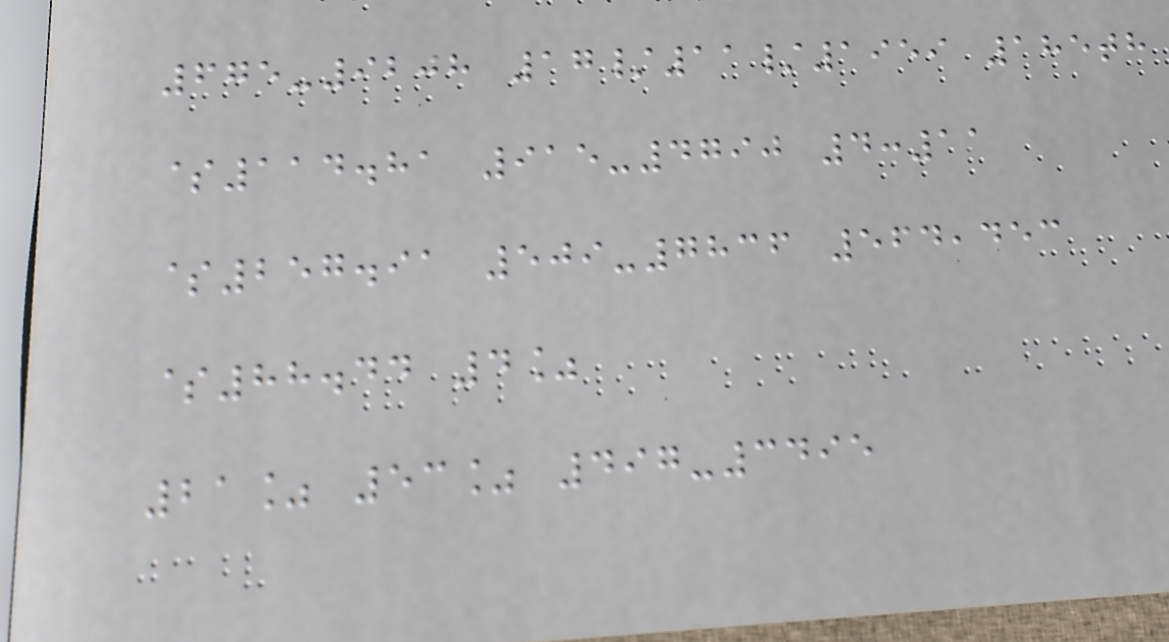675-9208 17/11/1959 185th
$114.81 915-4790 4:11
$257.91 509-7836 564,453
$88.44 4%
21% 53% 497-3495
